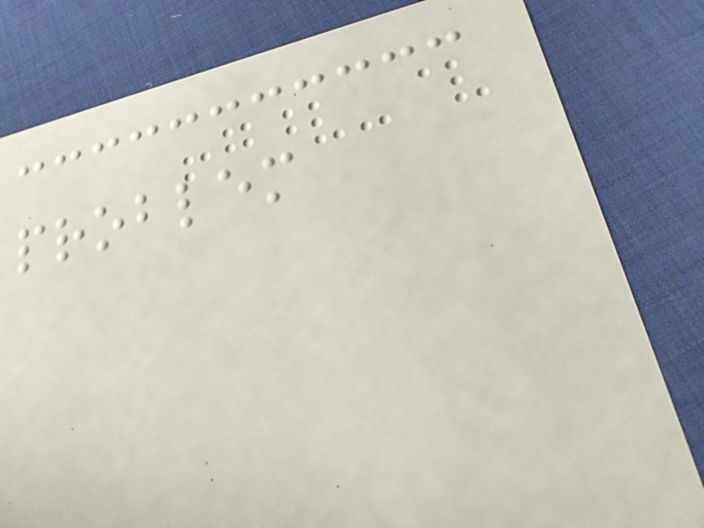problem
